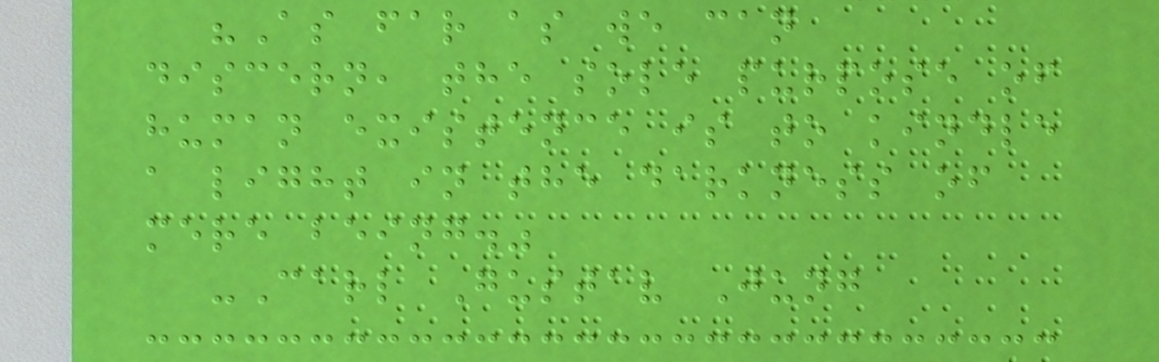"As far as we can
discern, the sole purpose of
human existence is to kindle
a light in the darkness of
mere being."
-Carl Gustav Jung
